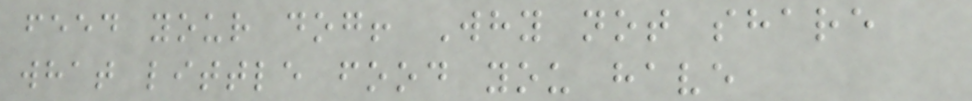feed your dog! Why not share
what little food you have
